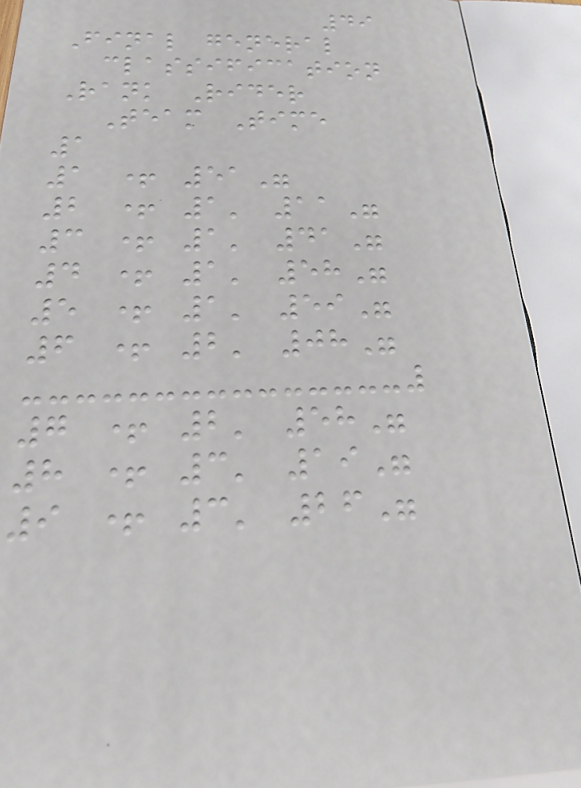49
Final general
classification
Rank Rider
Team Time
1
1 + 51"
2 + 1' 11"
3 + 1' 41"
4 + 1' 58"
5 + 1' 59"
6 + 2' 08"
7 + 2' 58"
8 + 3' 19"
9 + 3' 26"
